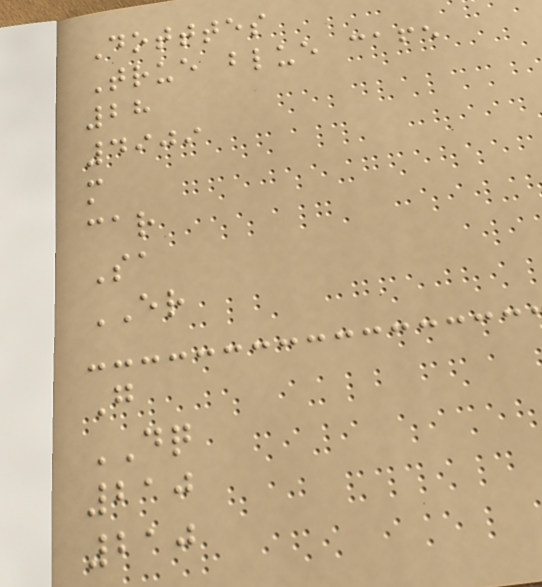Dotttes
True blue cafe
28
4909
m
car
Sa
ER
G
DQ
210
210
